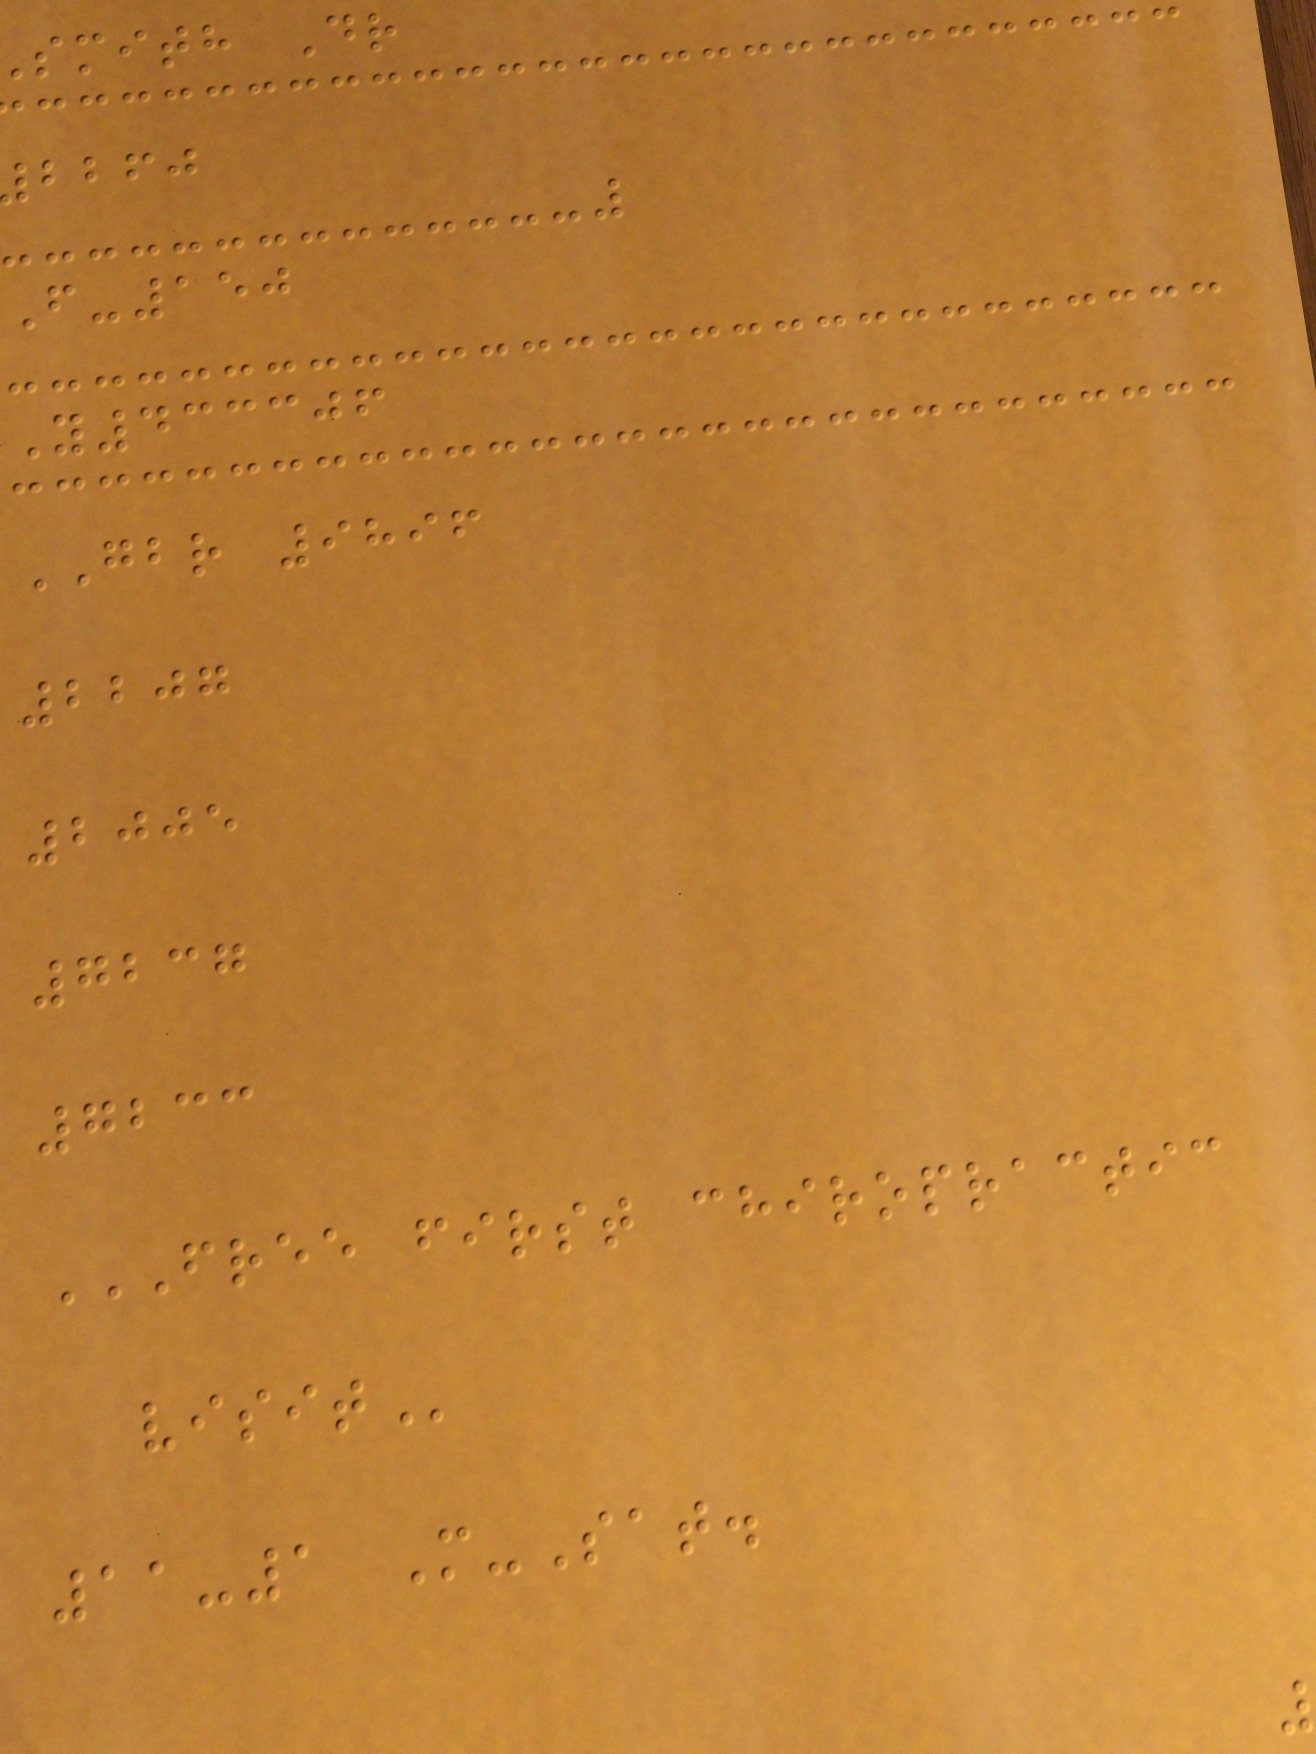smith Dr
bbfj
F-150
Y433306
GBR 9896
2207
2005
7237
7233
FREE FIRST CHIROPRACTIC
11-1 M-Sat.
